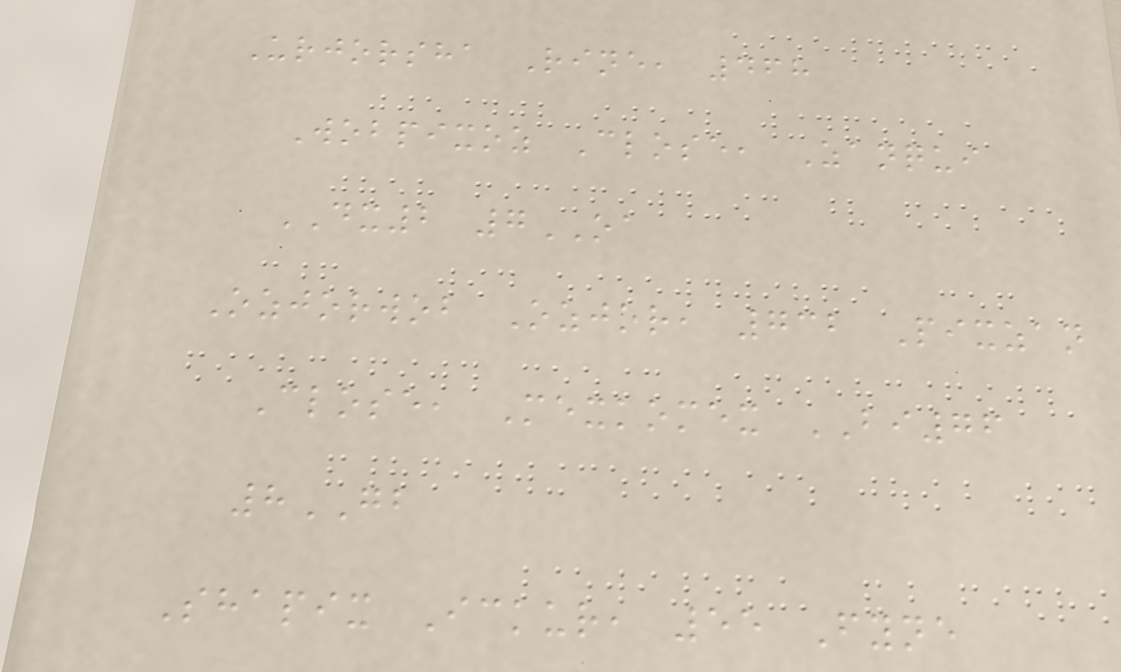Urjorsha Rine, 468
Wobpixoz Close, Zanqui
DX2 7OA
Ozjorwob Ozjor, 732 Pixzan
Close, Mexkomex BI76
8GB
Shapix Ickur, 55 Fyne
